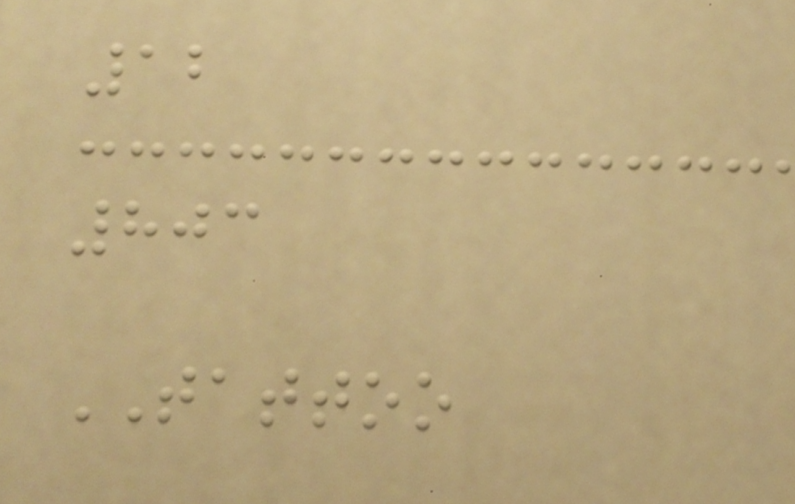12
803
TATTOO
